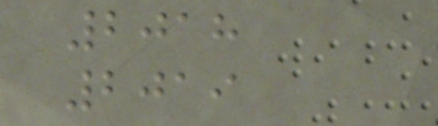2018
2019
